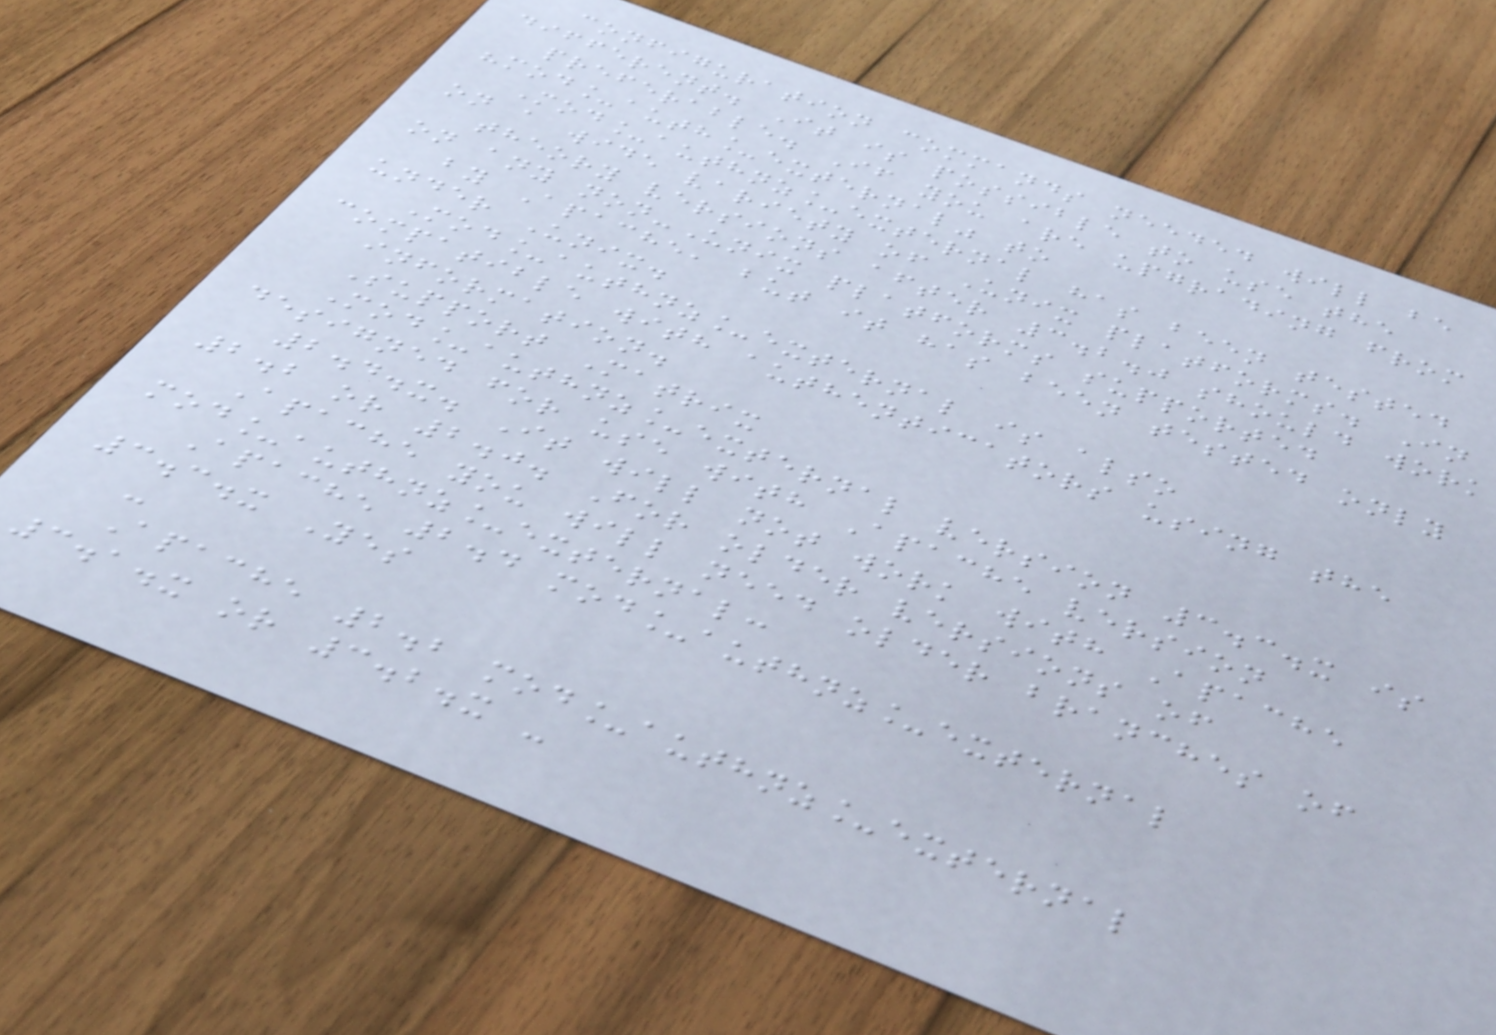configuration commands needed will be
different. It is possible to use the
preferable. If you are upgrading from
"mod_auth_external" to
Mod_authnz_external has been tested
on a wide variety of Unix platforms. In
theory versions after 3.2.0 should work
on any non-Unix platforms supported
by Apache, but it has been tested only
under Unix.
Mod_authnz_external is also
compatible with authenticators using the
information.
Support Matrix
Mod_authnz_external version 3.3.x is
designed for use with Apache version
2.4.x. It will not work with Apache
2.2 or 2.0. For older versions of
Apache you will need older branches of
mod_authnz_external:
Apache 2.4 mod_authnz_external
3.3.x Yes
-
Apache 2.2 mod_authnz_external
3.1.x or 3.2.x -
